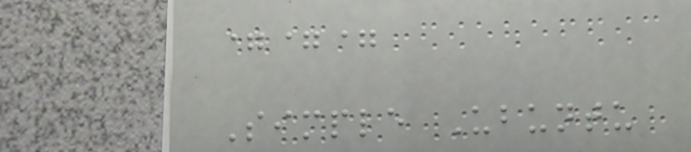===
Simple Ubuntu
